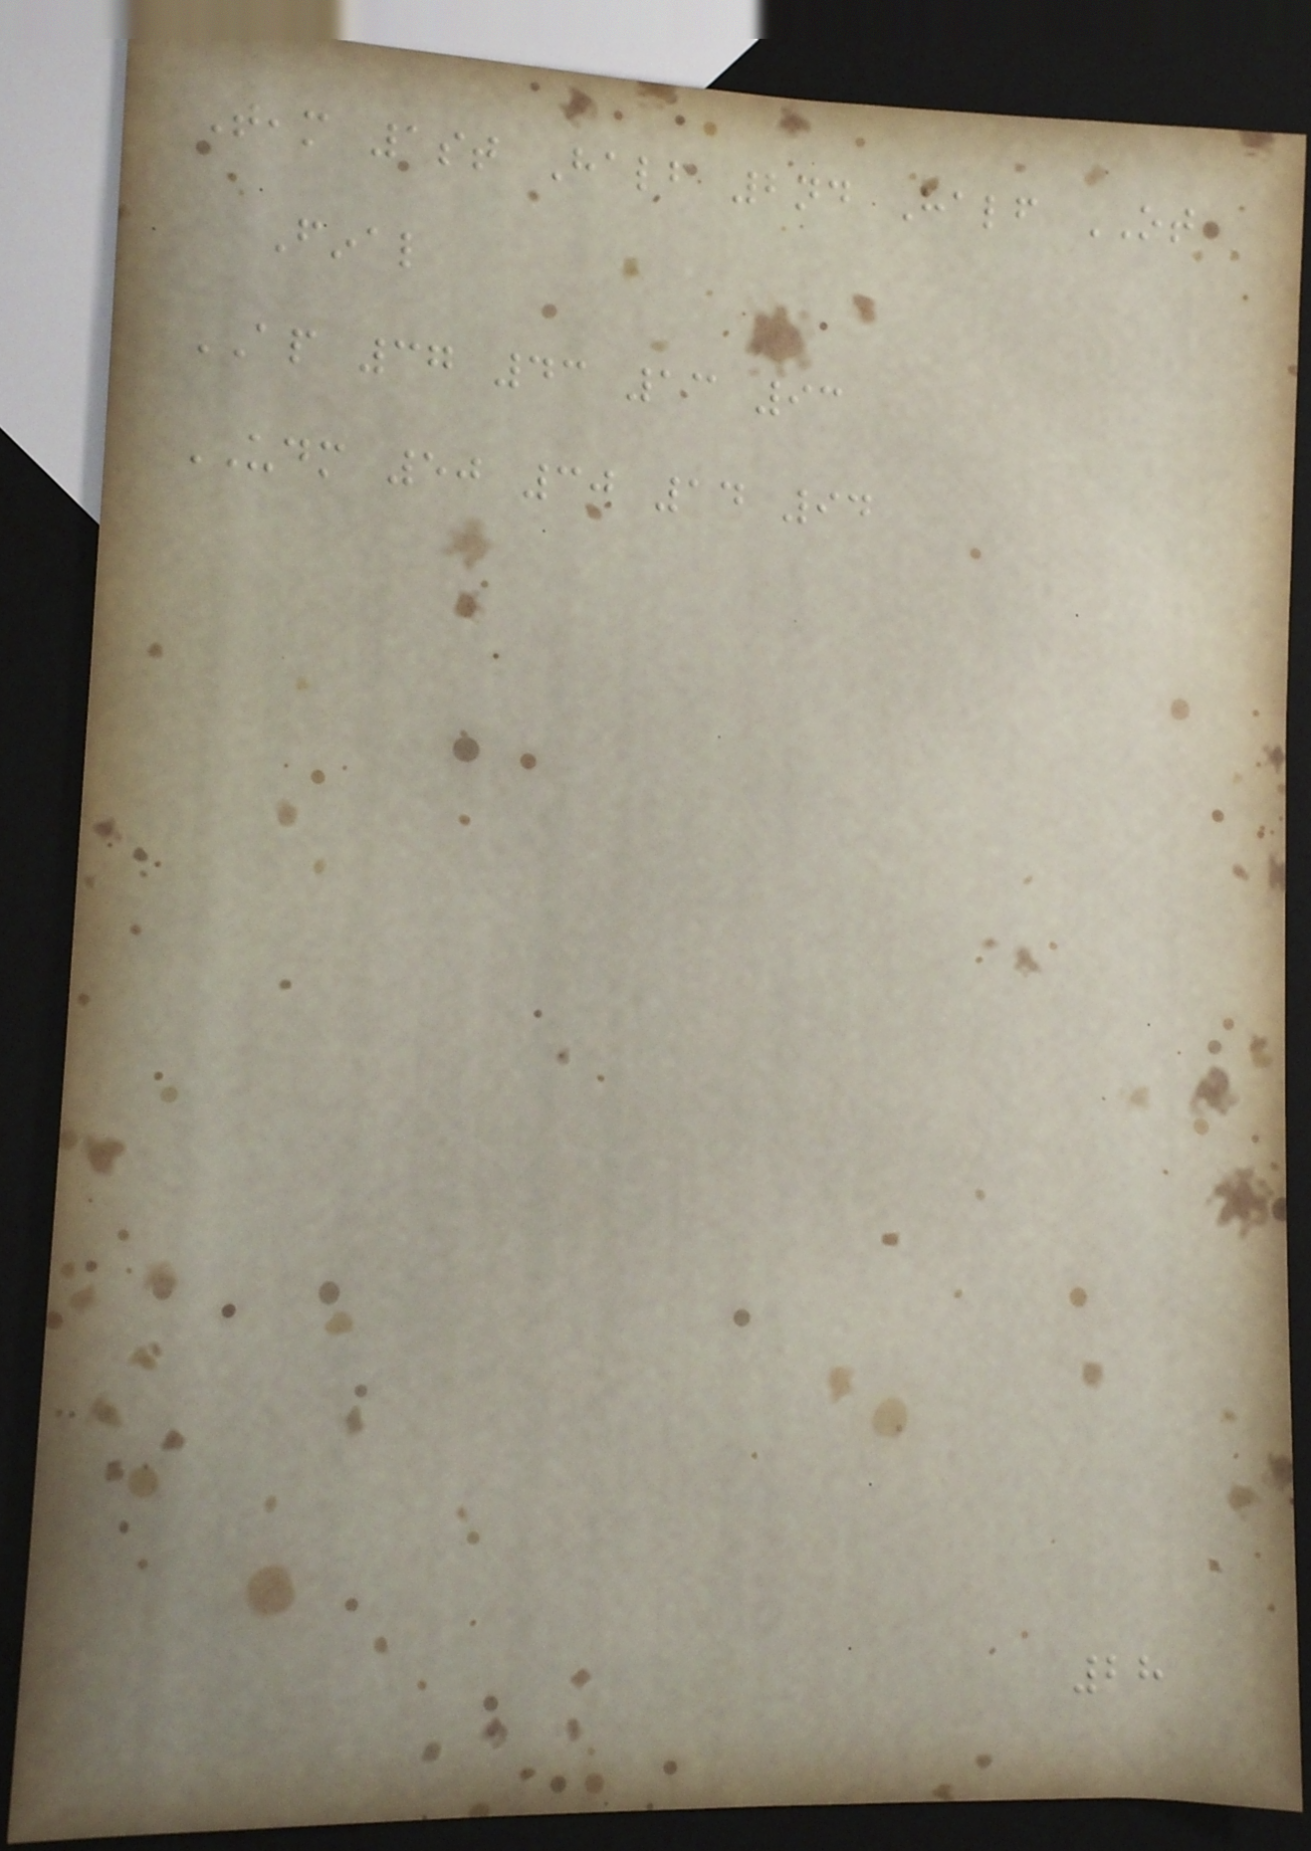Team 1st Half 2nd Half OT
Final
AP 37 43 13 93
UDM 50 30 14 94
28
